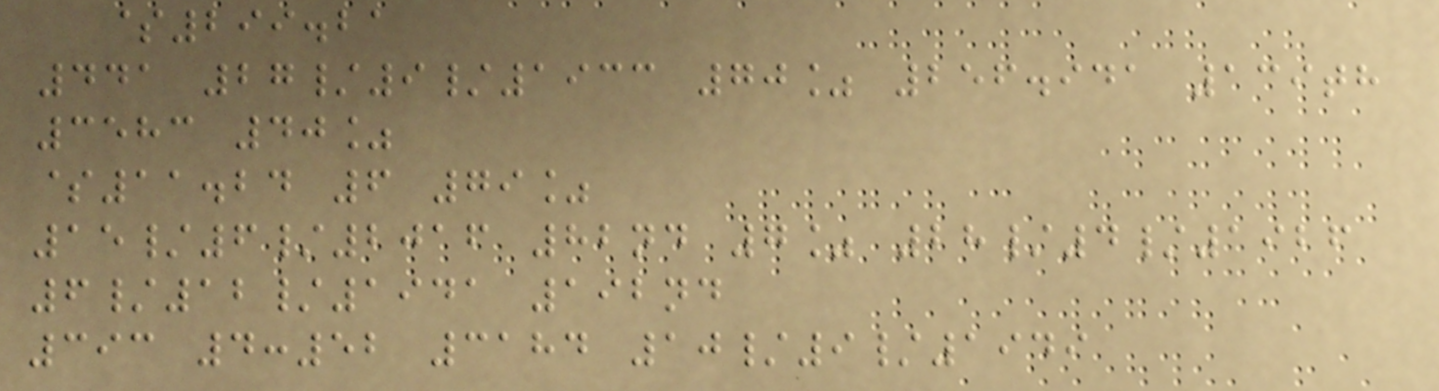$299.21
441 27/9/1933 70% 256.941 139th
3583 40%
$11.24 6 79%
15/6/2016 82nd 7% 28/4/1926
6/12/1941 192nd
393 4:52 3184 10/9/1949
